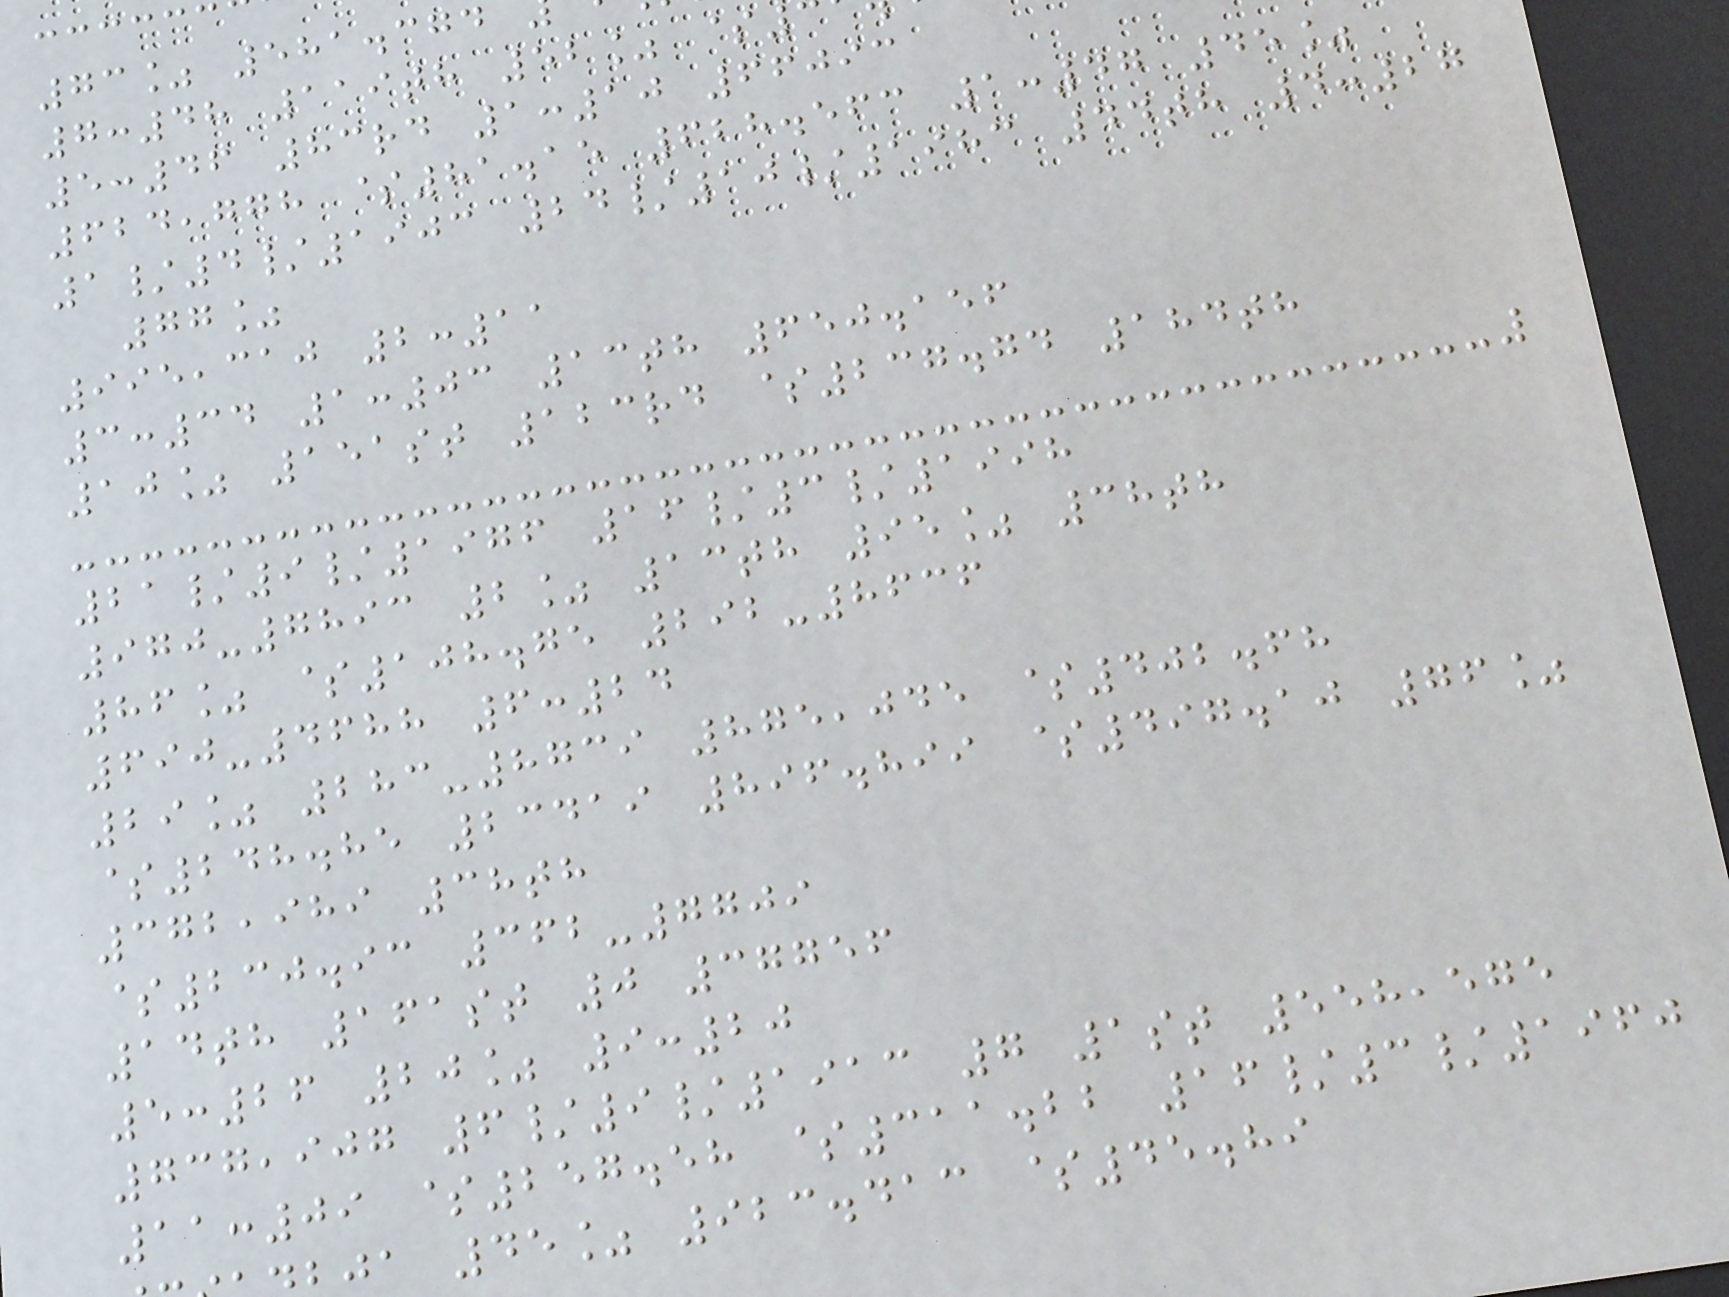73% 581.374
7:48 119th 52% $
5:46 83rd 1:10 66093
624,778 $81.15 628.563 1:47 45%
1/4/1903 24/10/1983 44th 4:27
77%
995,310 2:11
3:34 1:03 13th 650.156
10% 151st 123rd $237.74 184th
21/9/1976 16/3/1998
970-7893 2% 13th 95% 38th
86% $108.75 292-8636
690-4688 6:24
29% 283-8739 875,045 $402.68
$248.85 23419 896.899 $497.10 76%
372,989 38th
$230.93 362-7709
14th 161st 0 37756
5:26 20% 9:20
737,907 6/9/1913 7 1st 558,575
11:09 $257.58 $311.22 16/3/1960
ja 45% 923.413 $45.89
